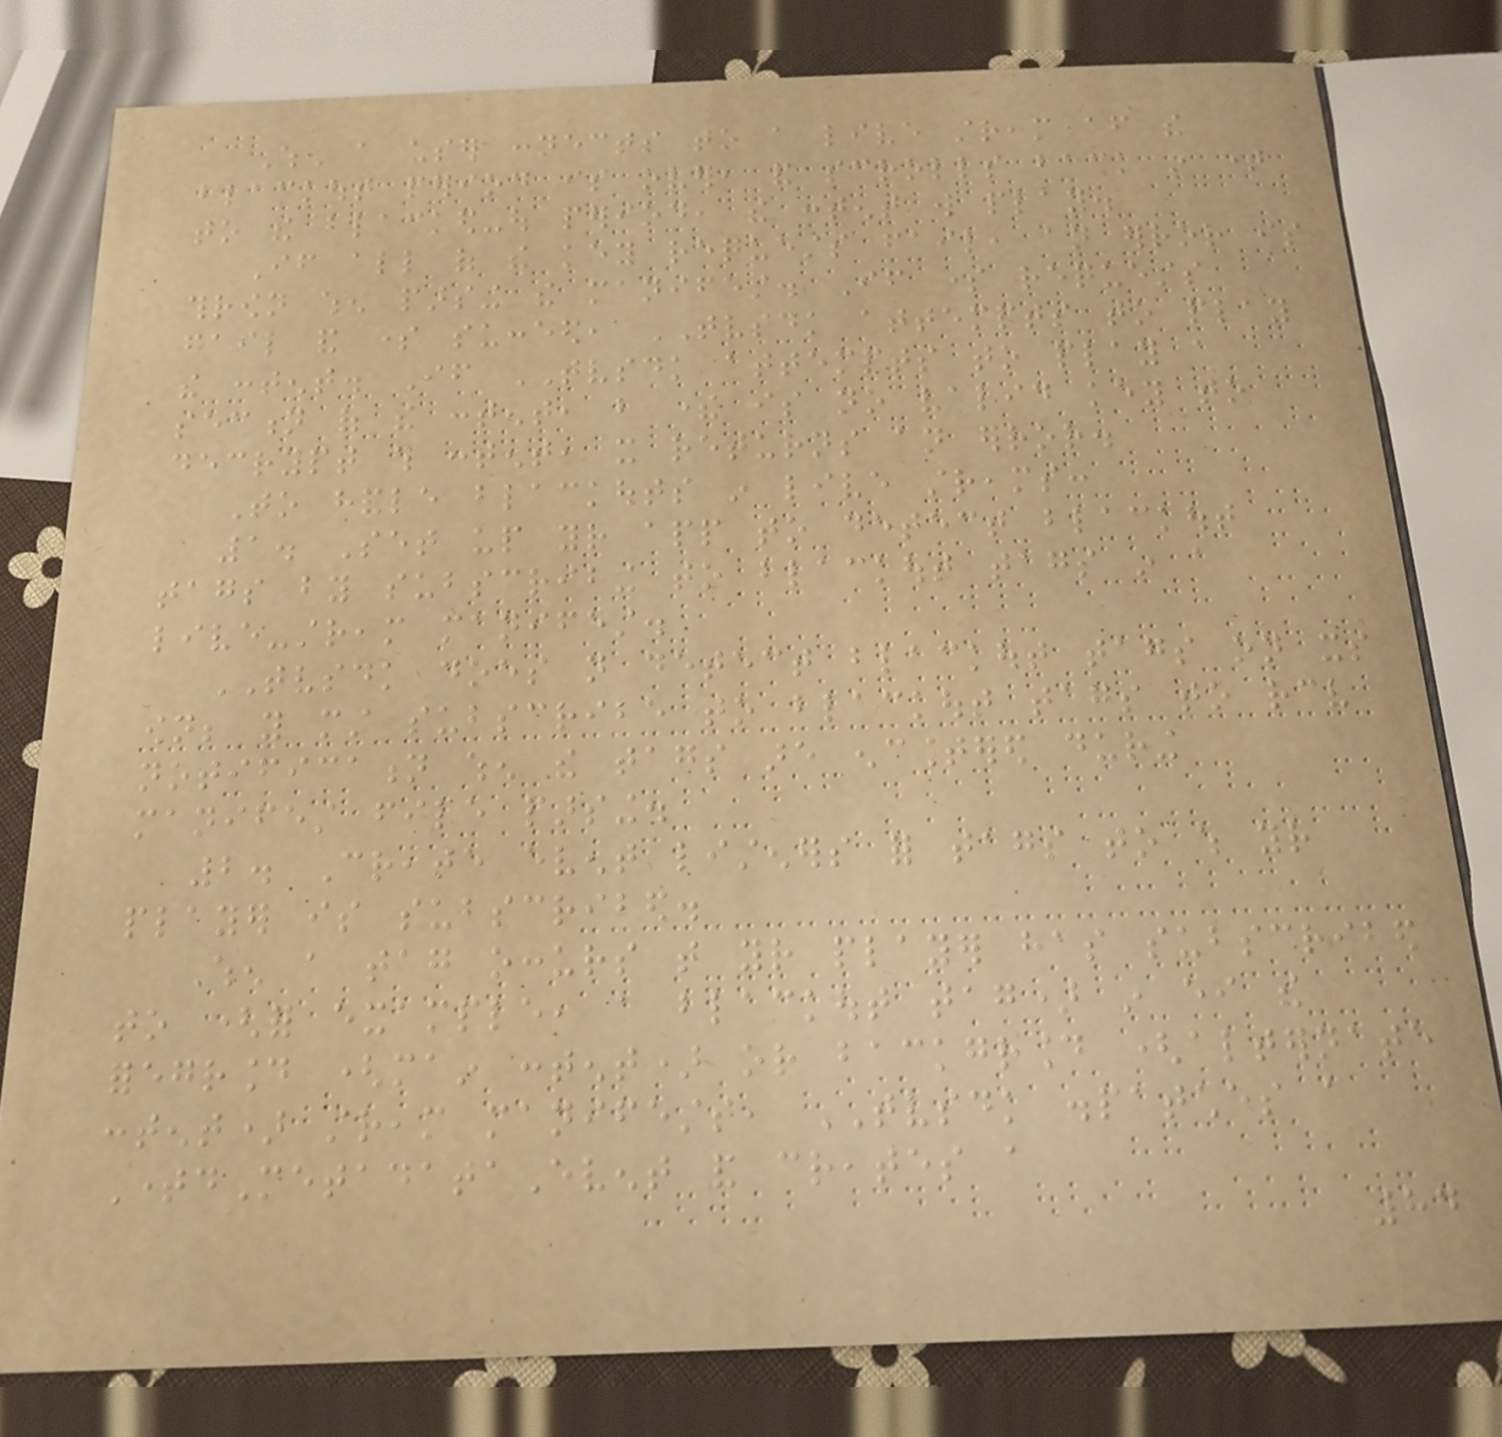When a user connects to a live stream after the
blackout period is over, and scrolls back in time
to the blacked-out period, the content will play.
If all of the key requests fail, an error is
thrown when parsing the manifest. If some requests
fail and some succeed, TVSDK attempts to play
the content. If TVSDK attempts to play a
section of the content, but there is no valid key to
decrypt this content, it returns an error.
To handle blackouts in live streams:
1. Set up your app to detect blackout
tags by subscribing to blackout tags in a
live-stream manifest.
TVSDK does not detect blackout tags on its
own; you must subscribe to blackout tags to receive
notification when the tags are encountered during
manifest file parsing.
2. Create event listeners for tags to which your
player is subscribed.
When a tag occurs that your player has subscribed
to (for example, a blackout tag) in either the
foreground (main content) or background (alternate
content) stream manifests, TVSDK dispatches a
TimedMetadataEvent and creates a
84
